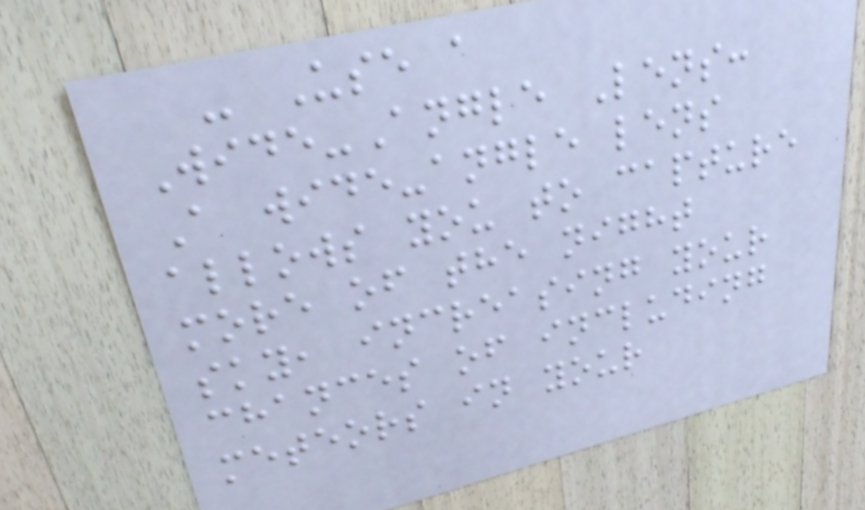- Use a
Wide-Angle Lens:
A wide-angle lens
allows you to capture
more of the night
sky, increasing your
chances of including
meteors in your
